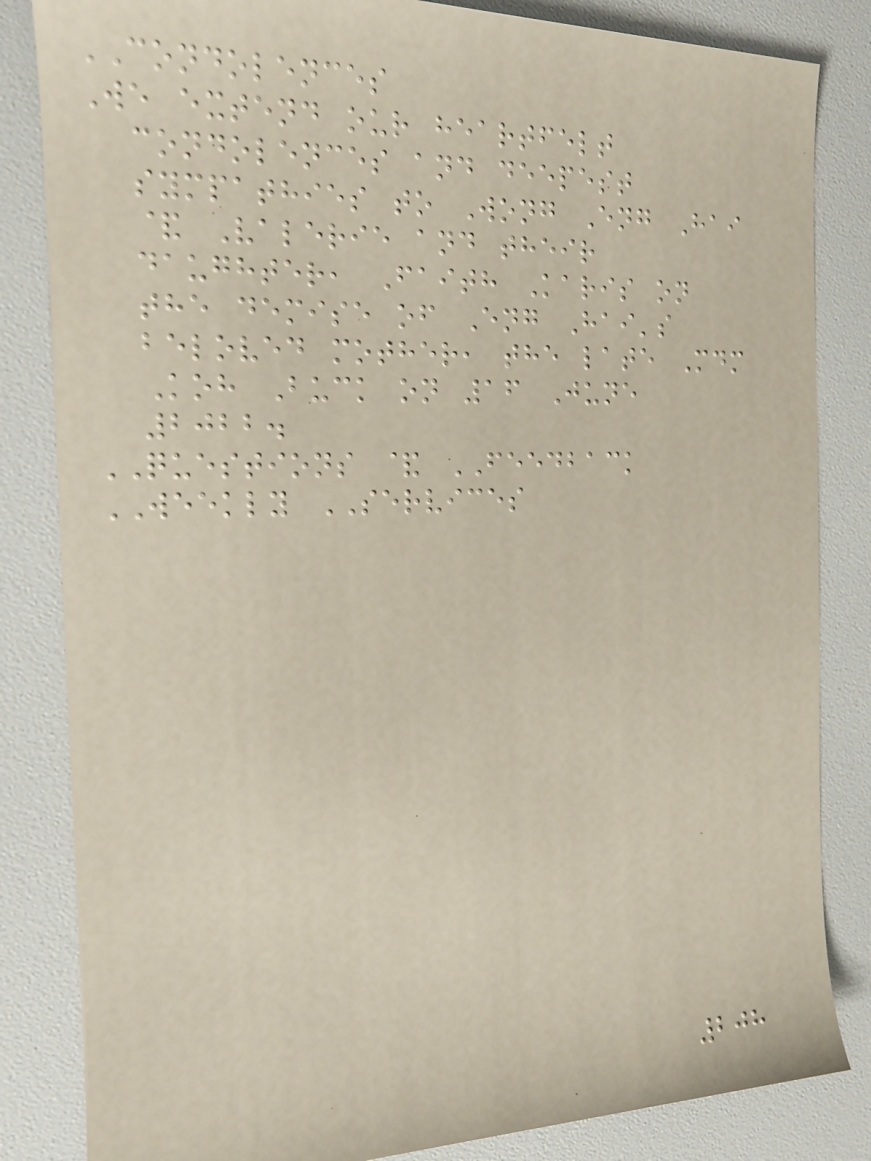CONDOLENCES
We extend our heartfelt
condolences and deepest
sympathies to Wong Eng Hai
& Valerie and their
daughter, Faith Karis on
the demise of Eng Hai's
beloved mother, the late Mdm
Koh Buck on 16 June
2022.
QUESTIONS & FEEDBACK
WEEKLY SERVICES
208
